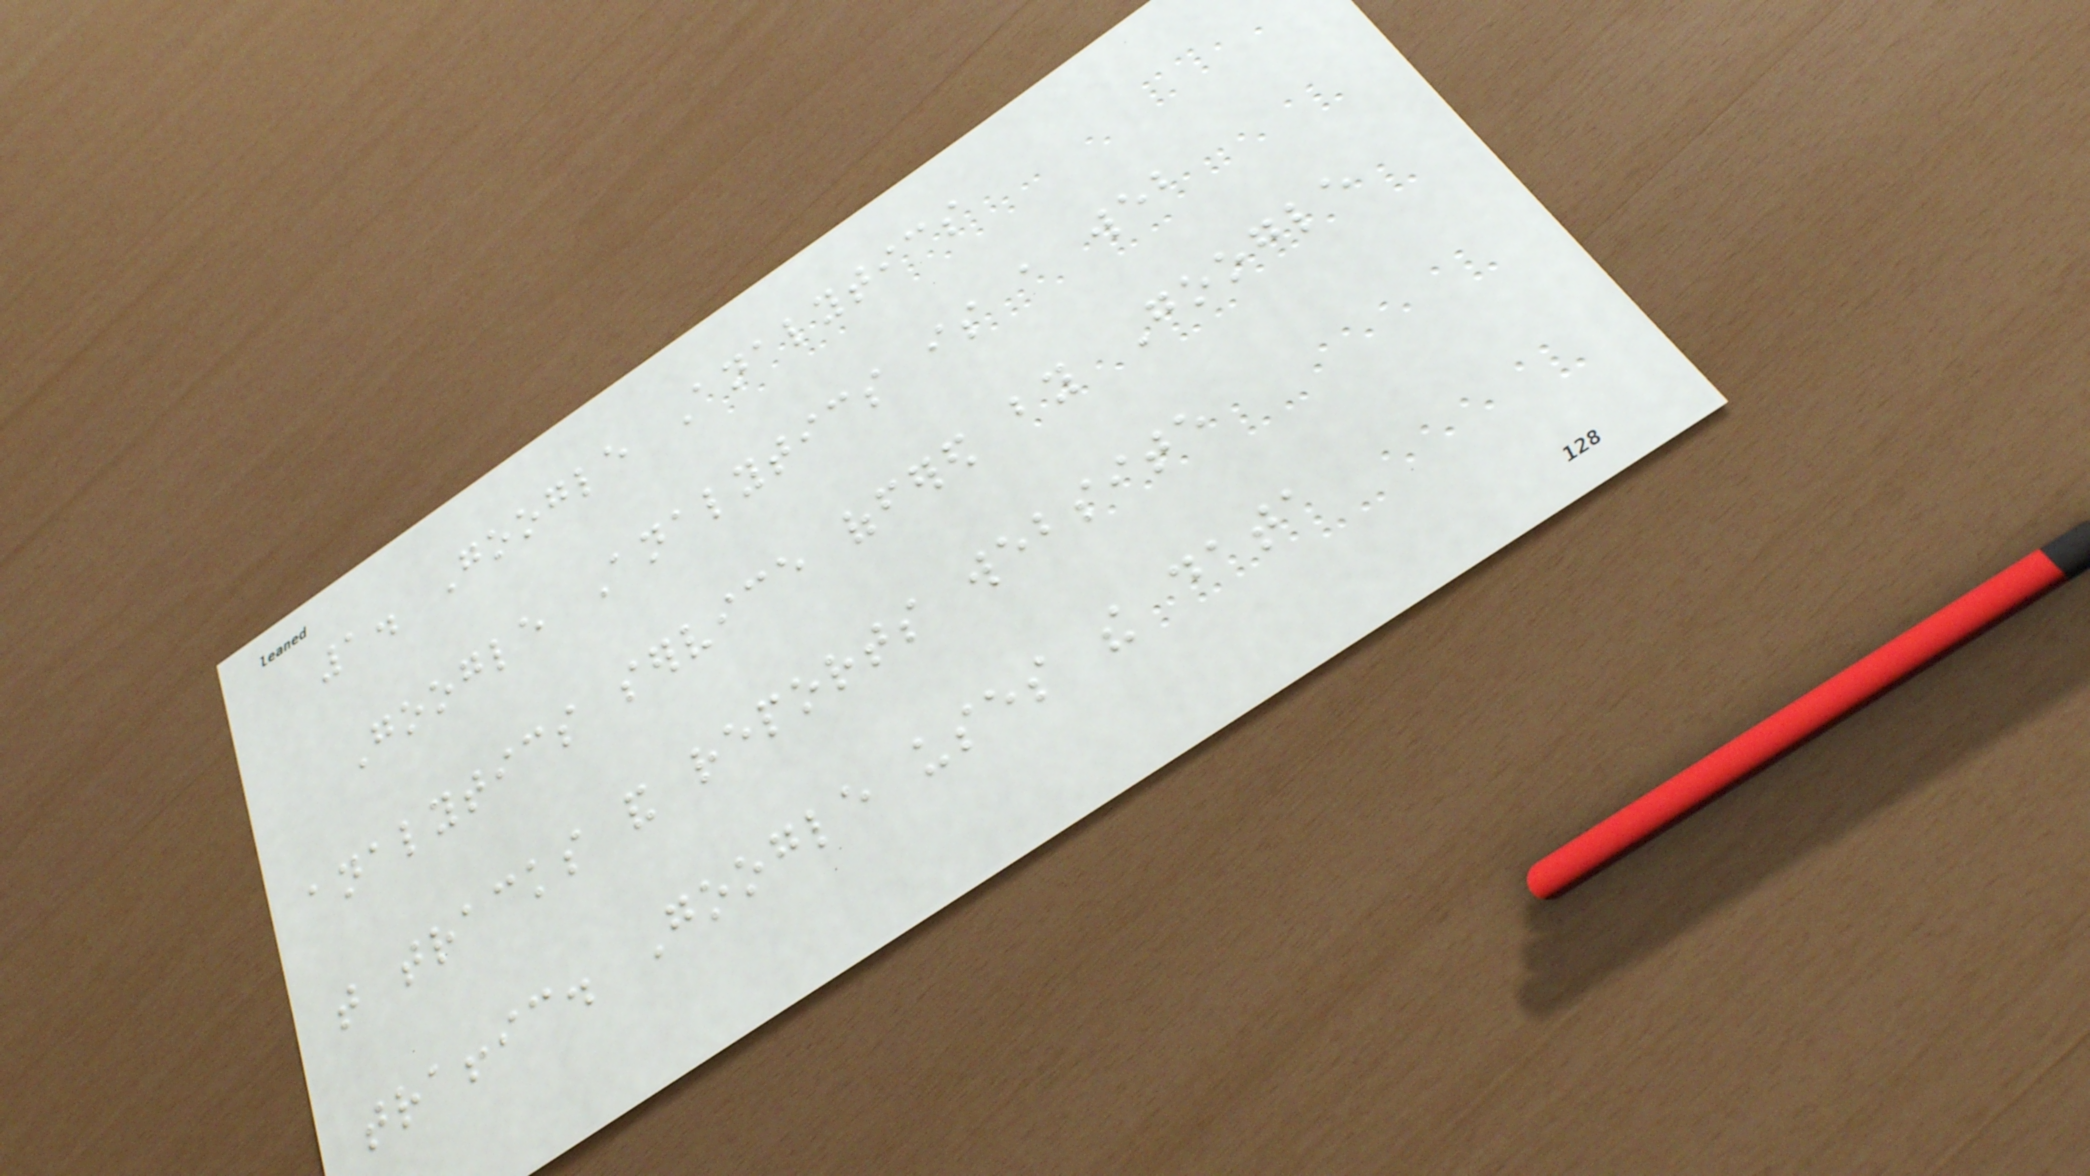1. Google Analytics
Google Analytics is a web
analytics service offered by Google
that tracks and reports website
traffic. Google uses the data
